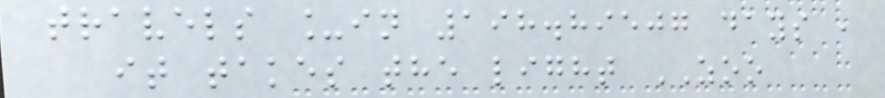travels _in 198.89507 days ,
it takes the light ZOO
